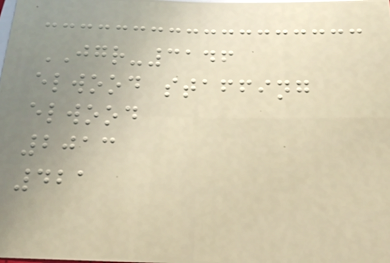JGR-3146
elwood staffing
elwood
2013
421
